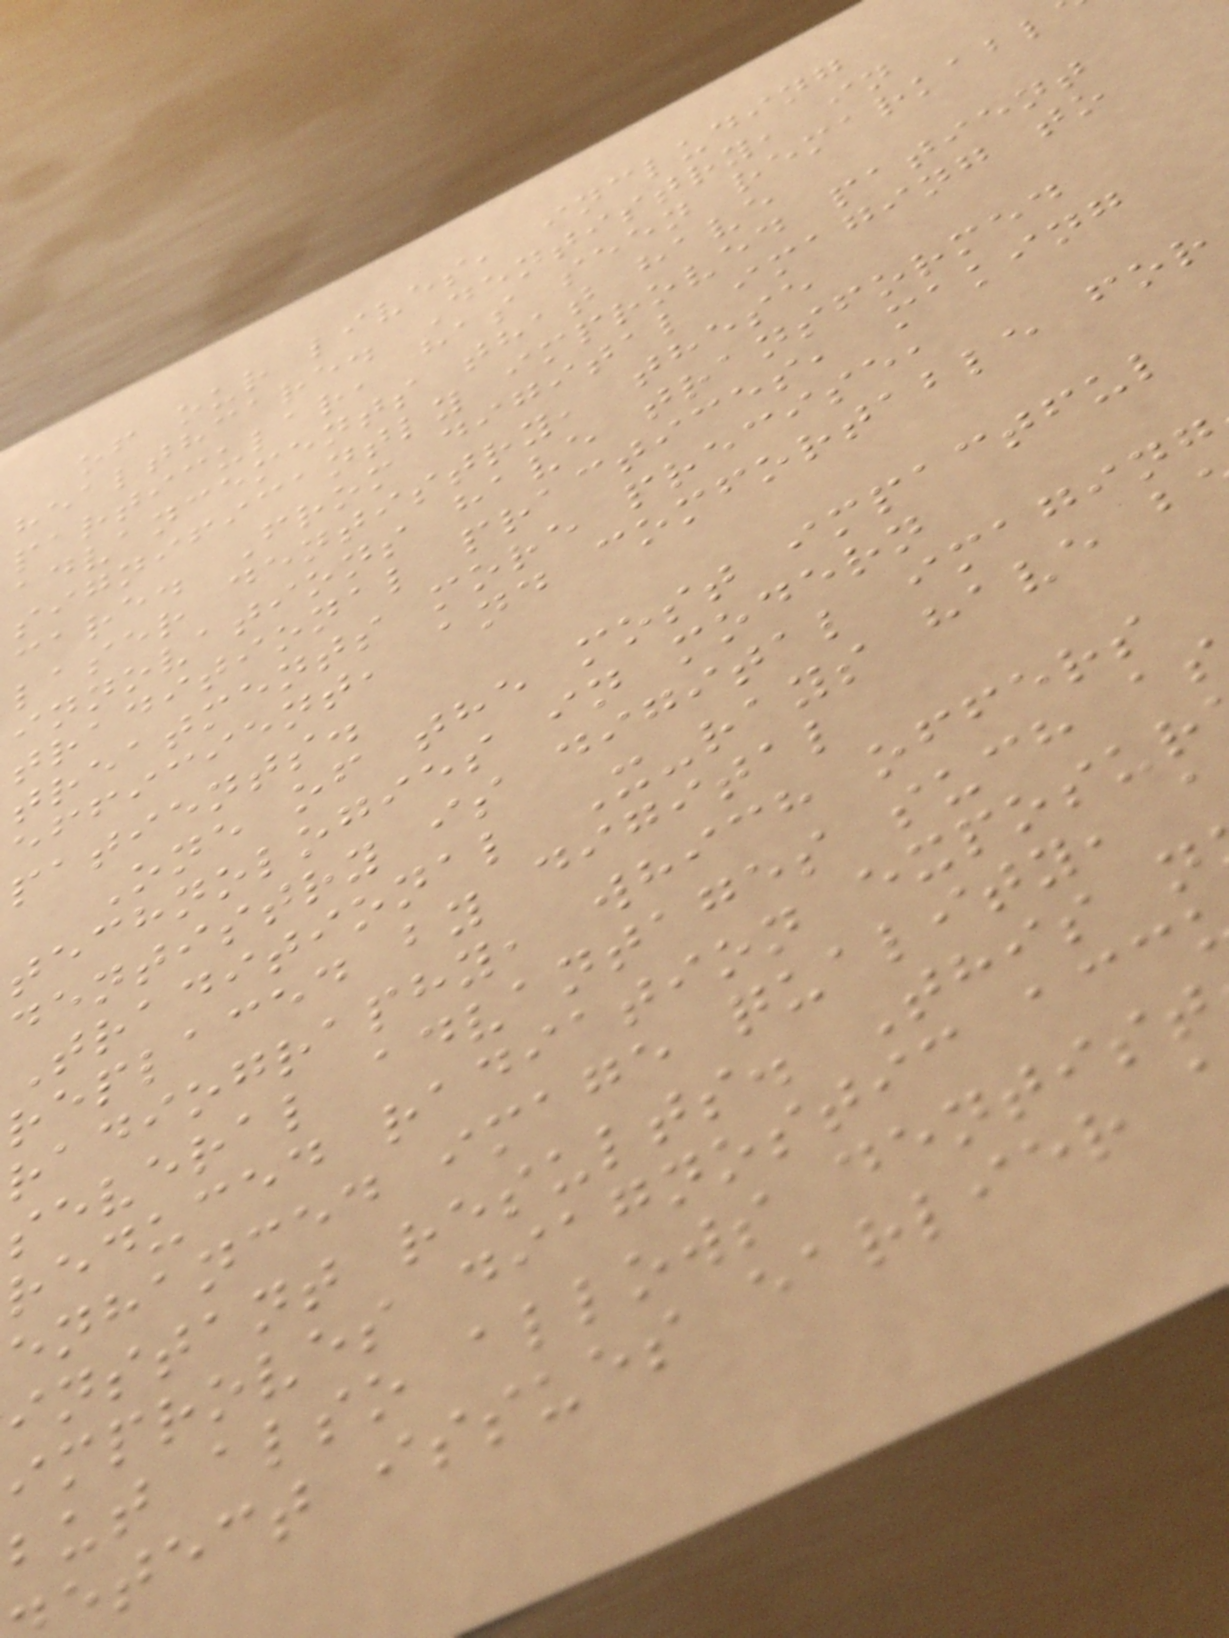of our lives, including
healthcare. Dentistry, in
particular, has seen remarkabl
advancements that have
significantly improved patient
care. From digital imaging to
laser dentistry, these
innovations have transformed
traditional practices, making
treatments more precise,
efficient, and comfortable for
patients.
One of the most impactful
technologies in modern
dentistry is digital imaging
Traditional X-rays have b
replaced by digital
radiography, which offers
several advantages such a
reduced radiation exposur
enhanced image quality,
instant results. This n
improves diagnostic acc
but also allows dentist
etect issues earlier
